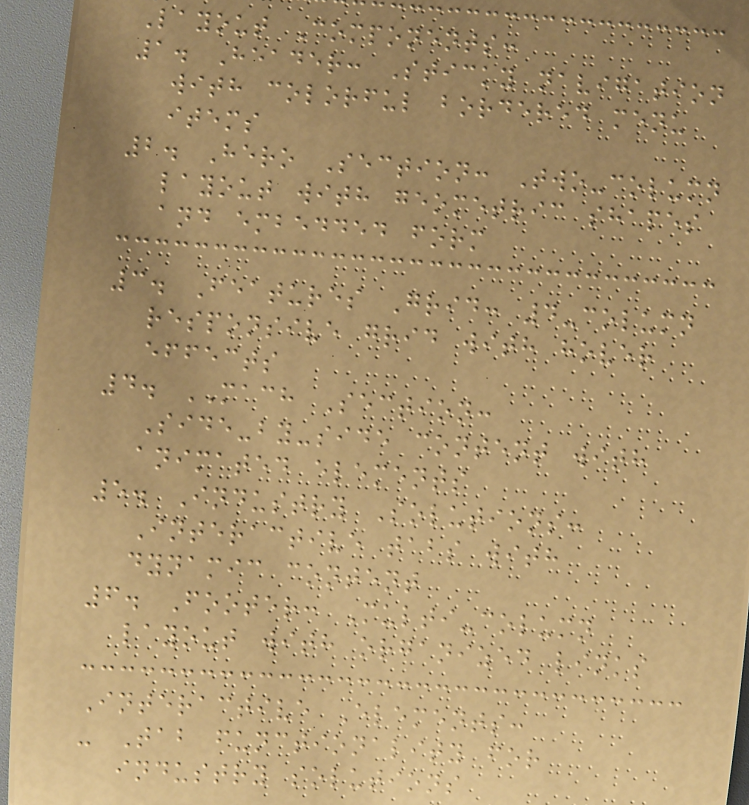Layout Components:
1. Header: Sticky navigation
with colorful bordered menu
items
2. Hero Section: Two-column
layout with geometric shapes
and embedded form
3. Features Grid: 4-column
responsive grid with hover
effects
4. MACH Section:
Side-by-side content with
animated elements
5. Industry Solutions:
Interactive tabs with
dynamic content
6. Footer: Multi-column
layout with organized links
Interactive Elements:
- Tab functionality for
industry solutions
